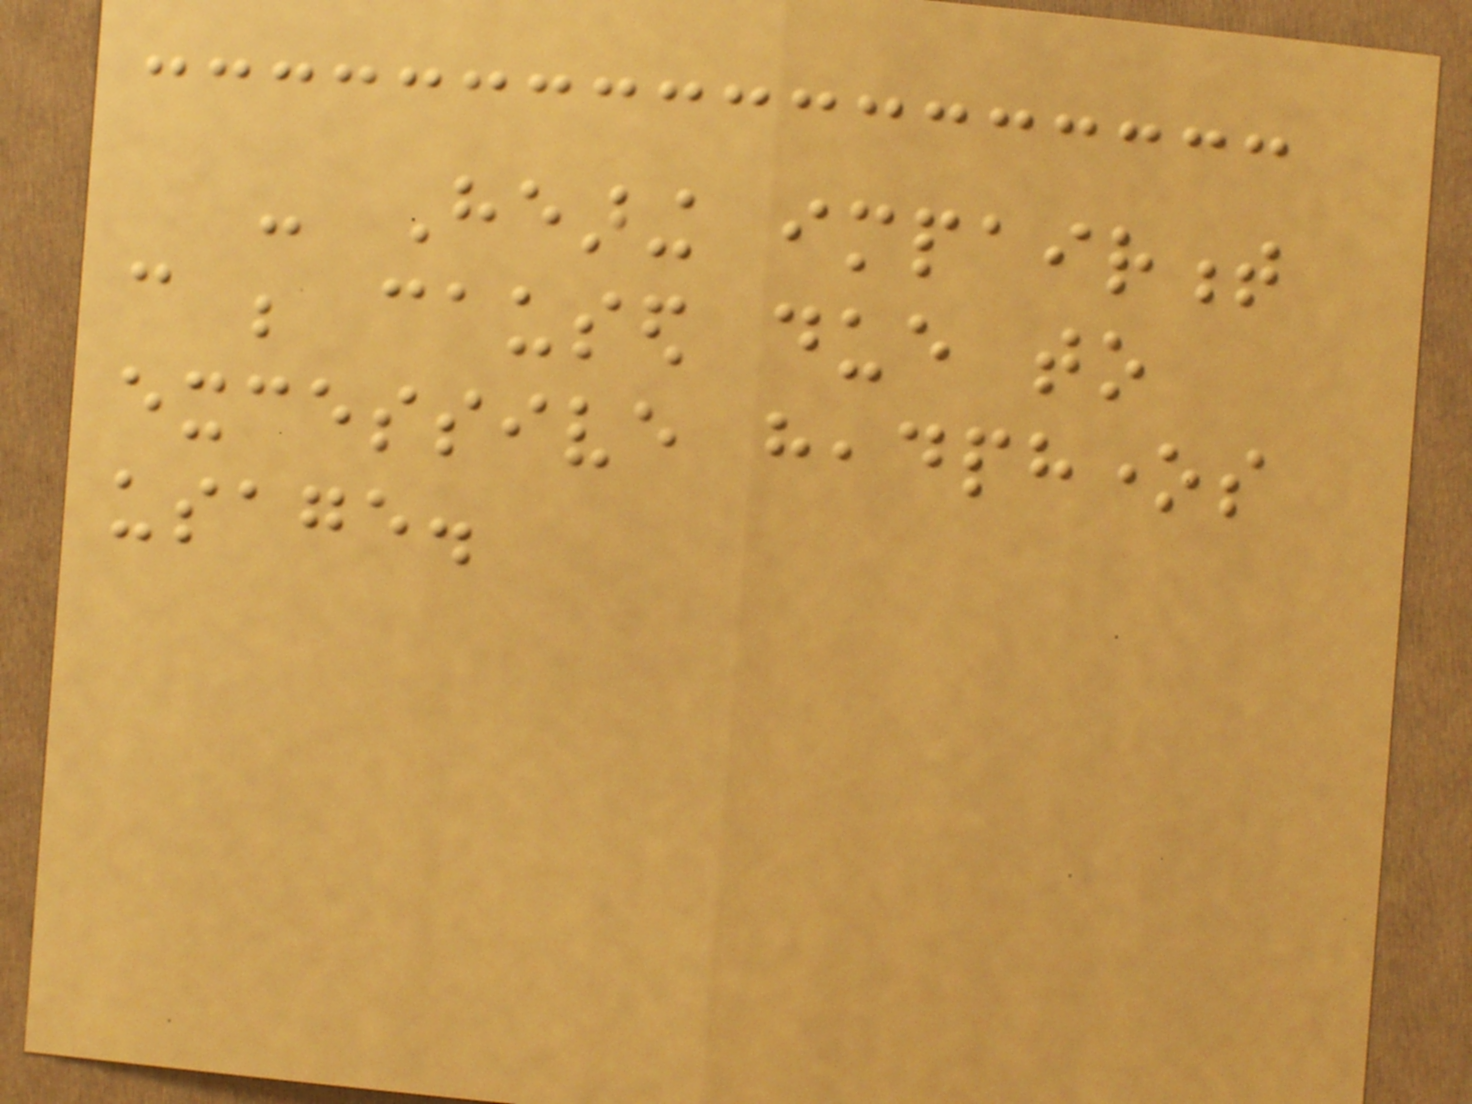- Hearing impairment
can be caused due to
excessive headphones
usage.
